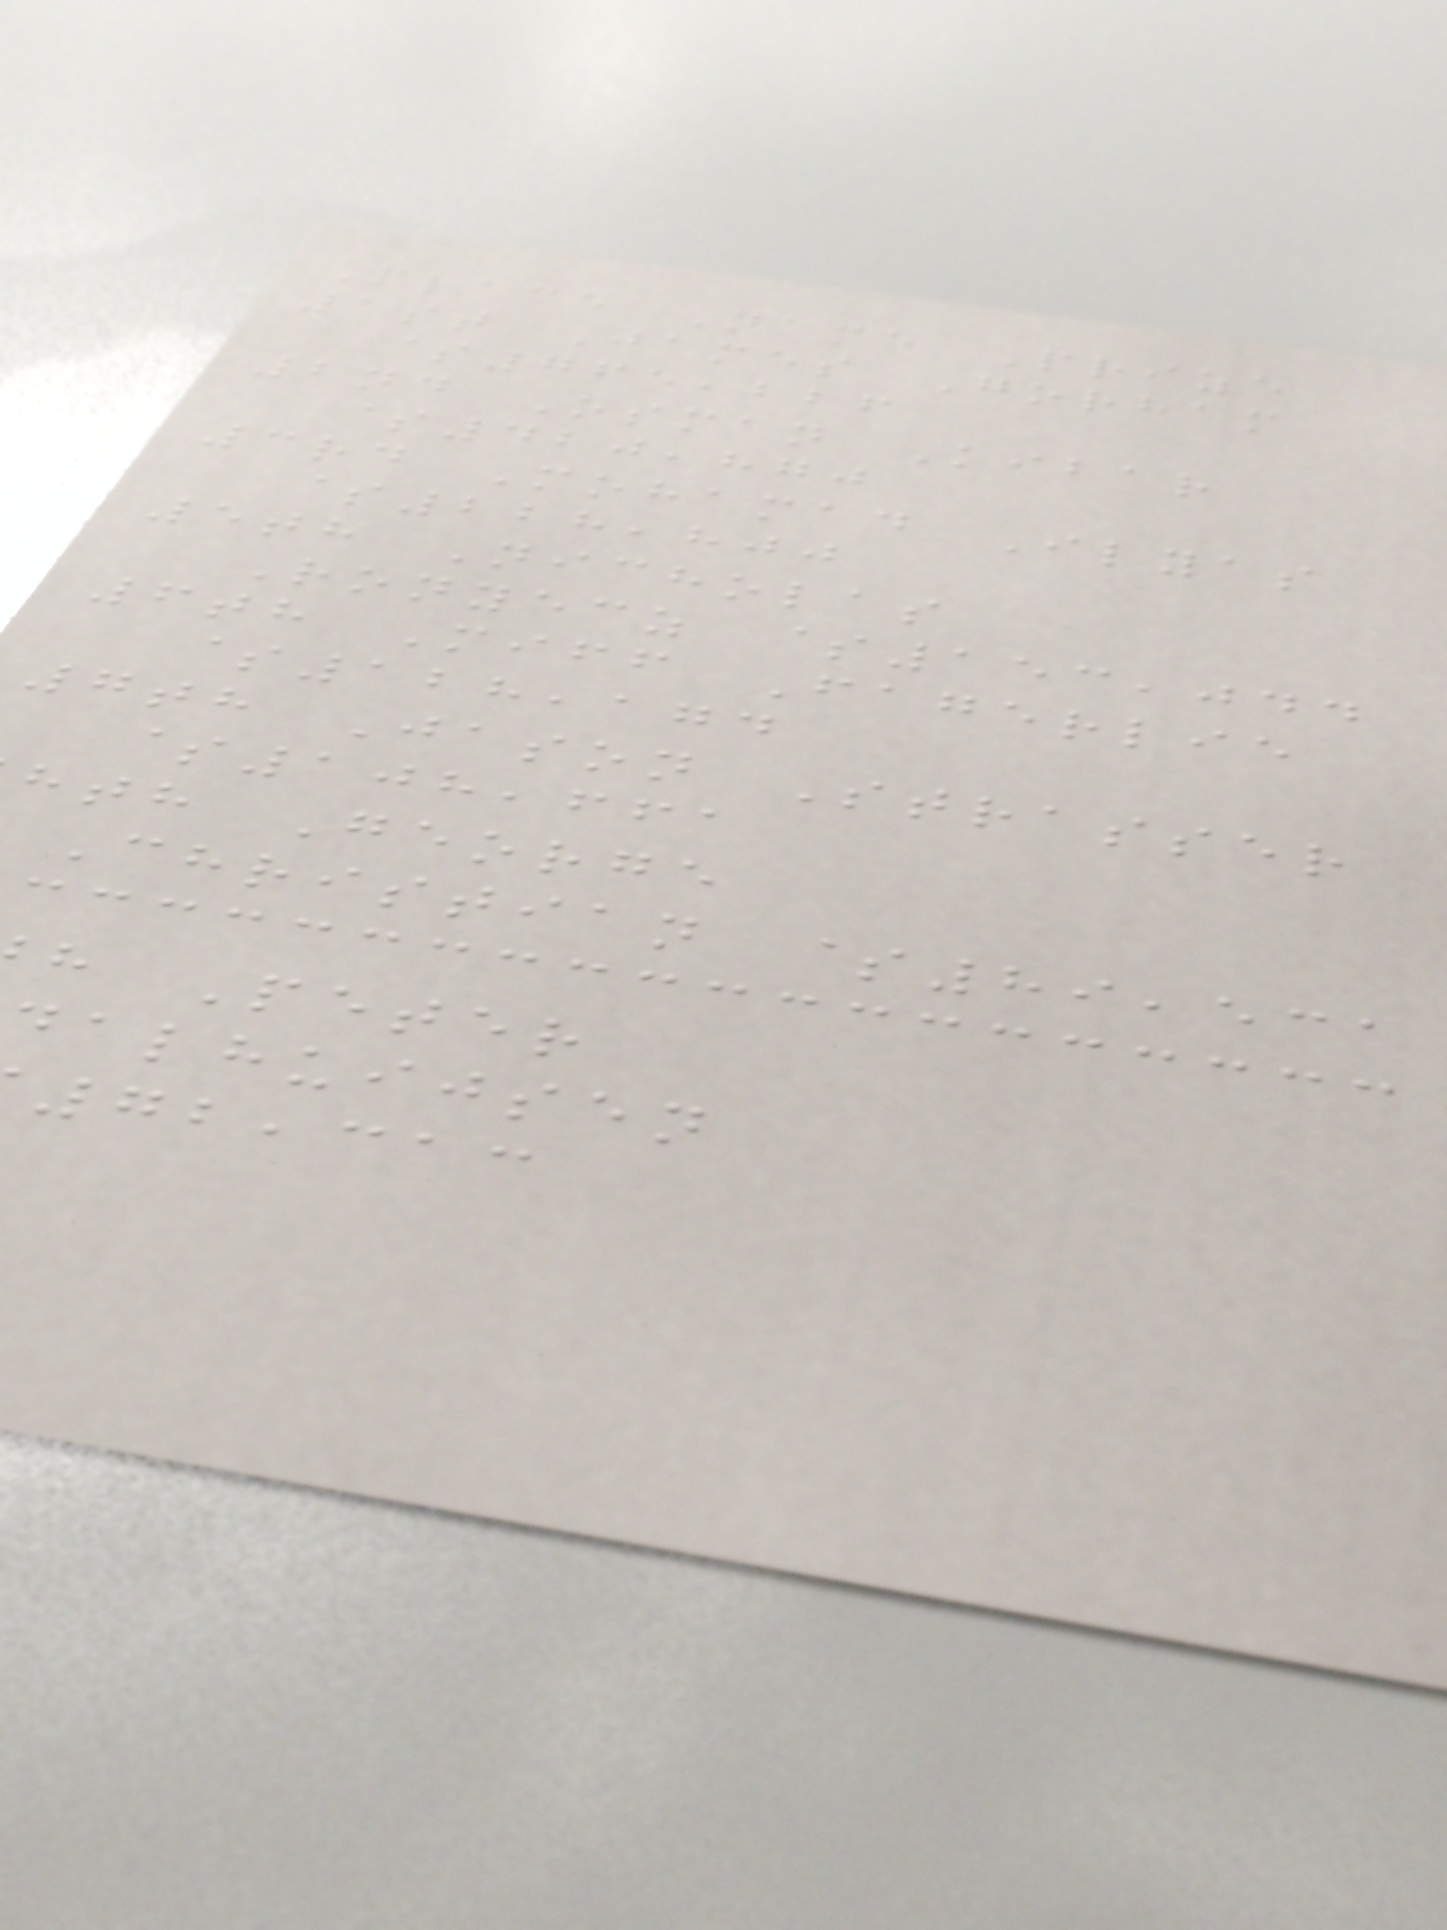Place Name Prize
1st James Gorham
$765,226
2nd Osman Kibar
$420,870
3rd Mohamad Ilyas
$228,800
5th Nicholas
Ronyecz $153,044
6th Miff Fagerlie
$128,174
7th Jason Strasser
$108,661
hth George
Christian $89,531
h Peter
alhuijsen
72,313
